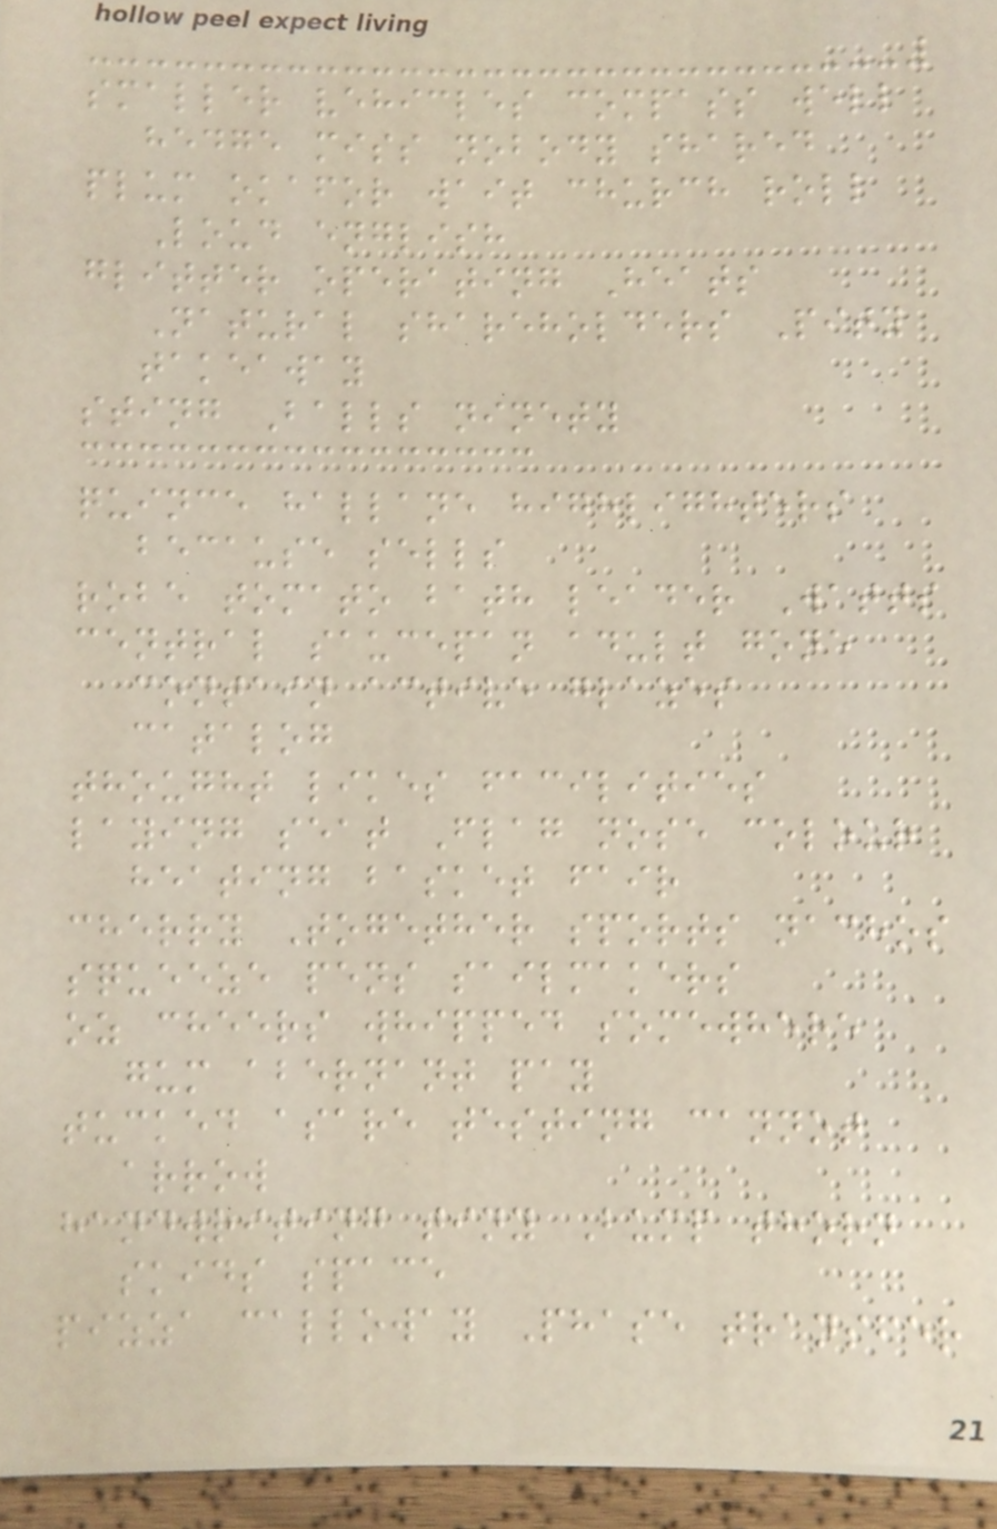smaller vehicles compass well
hedge miss nobody shared
plum okafor wait church roll
Loud english
glitter operating Heats
Natural shareholders Pity
takeaway
sting Balls ninety
quince hallane highlighters
because sells
robe tomato bath leader Watts
central saucepan adult gone
contain active glazes
catalog
thought likes facilities
laying seat Flag nose colour
heating basket fair
cherry Together sports nachos
squeeze pens sailmakers
oz cheers whipped somewhere
gum abernant pay
tucked asare testing cannot
arrow
handwriting tiny Bump thorn
skids space
pizza calloway Phase transfer
